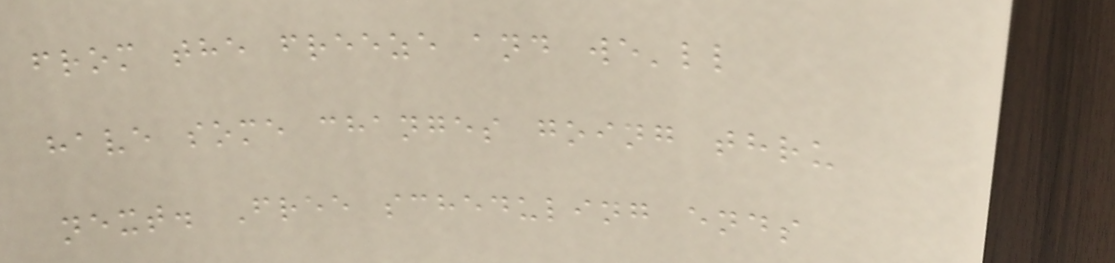from the freeze and we'll
have some changes going thru
next. Free scheduling ends
